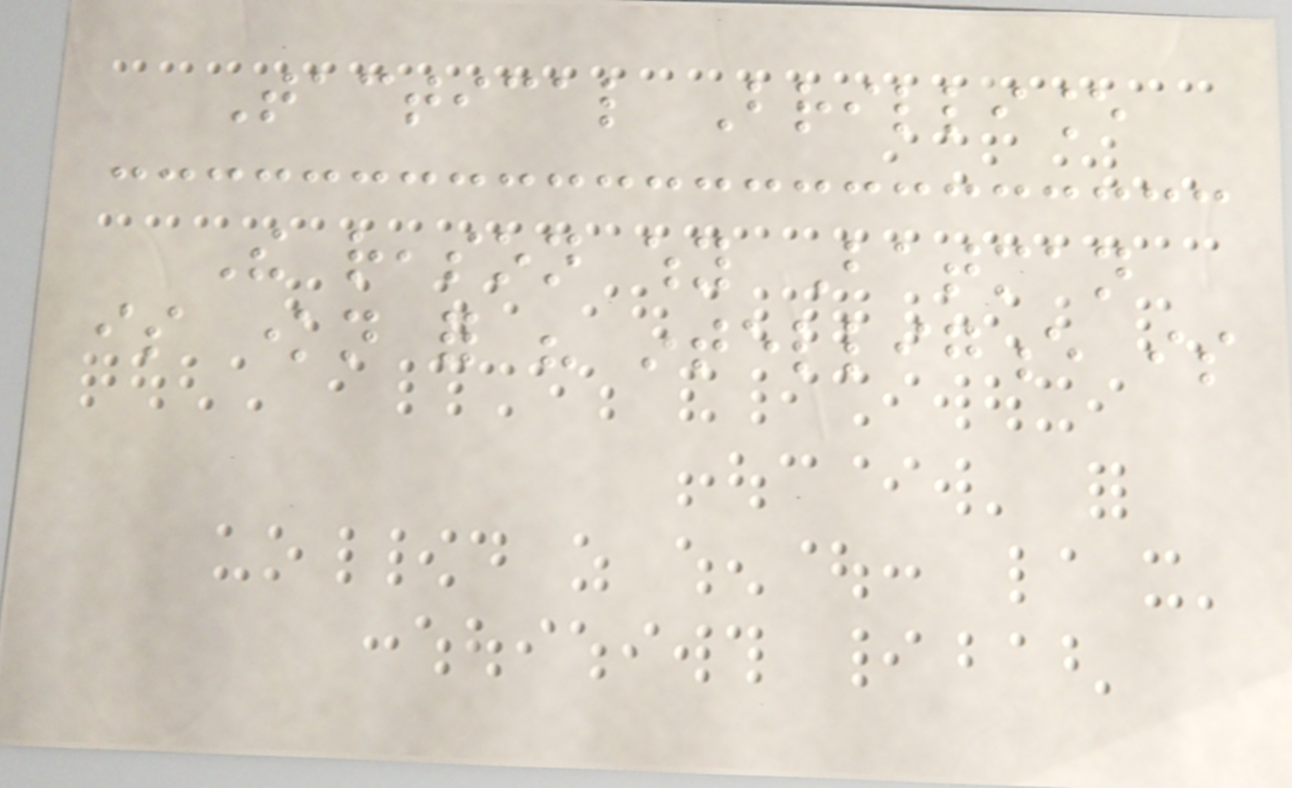Tactical Brilliance
The reason why Batman
is known for his intelligence is
